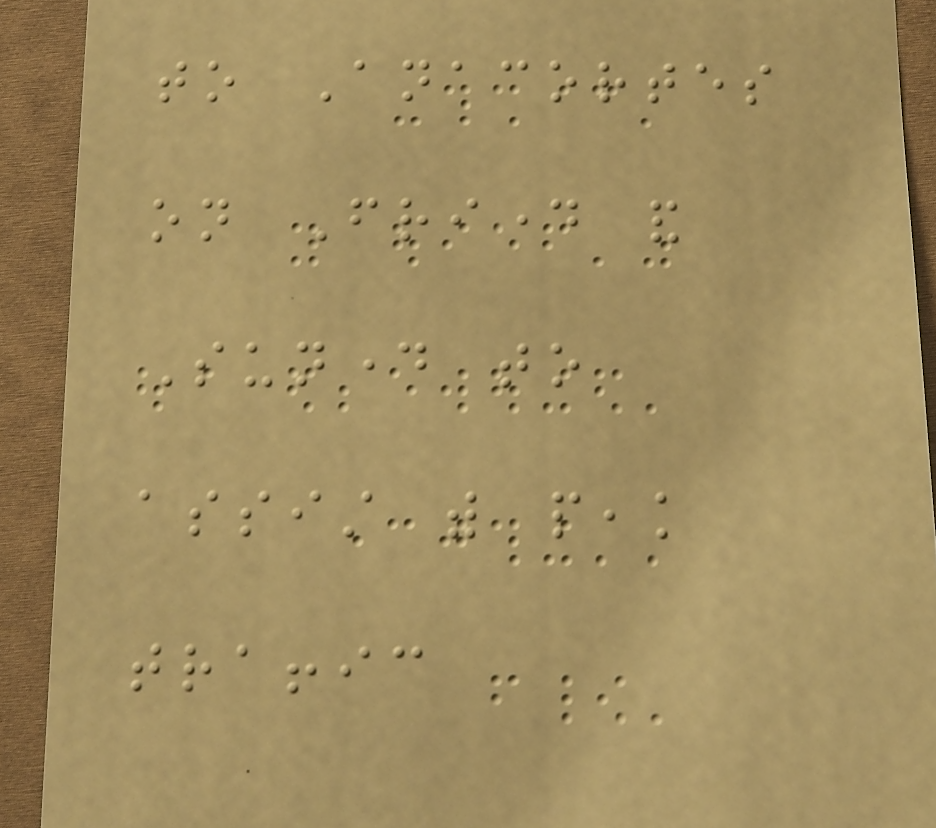to Anacortes
on Friday and
Sunday to
assist with peak
traffic
